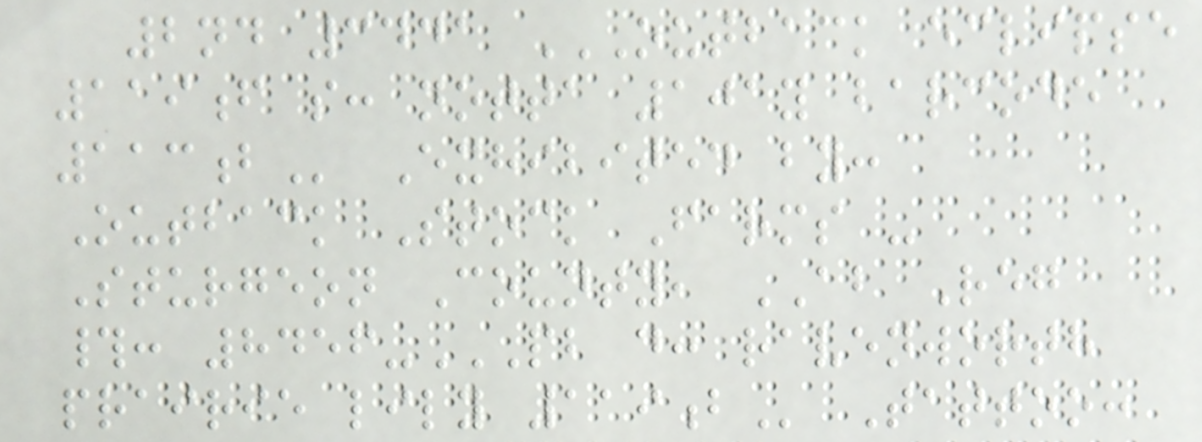2nd 3441 OUTBACK ECLIPSE
119F S: NOTTA 101Y BARCODE
113B Exhibited by:
Outback Stock Farms -
Sturgeon County, AB Reg
#: 8456-PB D: RAVENWORTH
PRAIRIE LILY 119B Tattoo:
